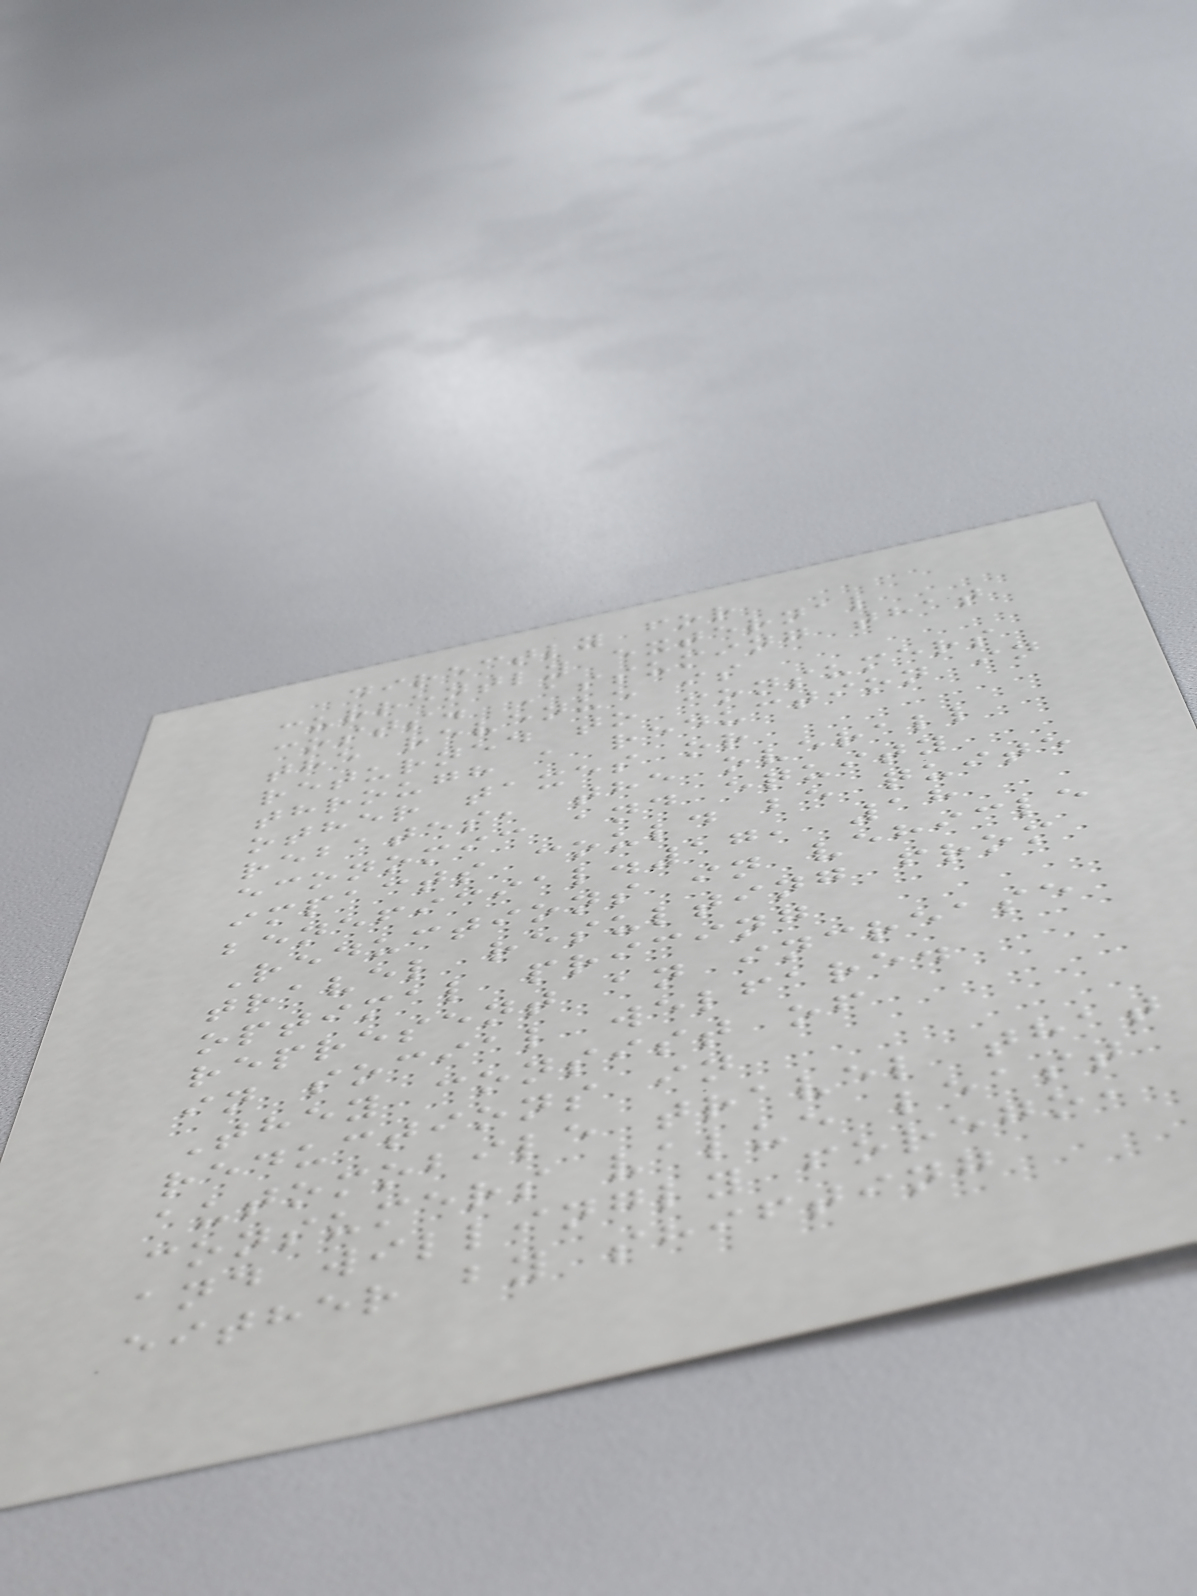directly for
currently external
costs. Assuming that
the revenue is
returned to consumers
through a reduction in
other taxes or
rebates, the overall
economic and equity
impacts could be quite
beneficial.17, 18
Reductions in vehicle
travel resulting from
optimal pricing
represent an increase
in social welfare.
They consist of
reductions in
automobile travel that
consumers value least
and willingly forego,
either by shifting
